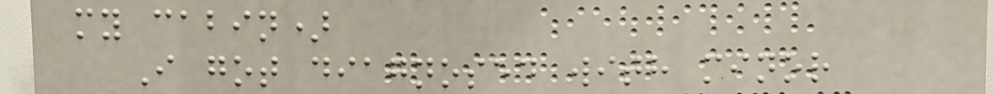my cabin)
I got diagnosed with minor
